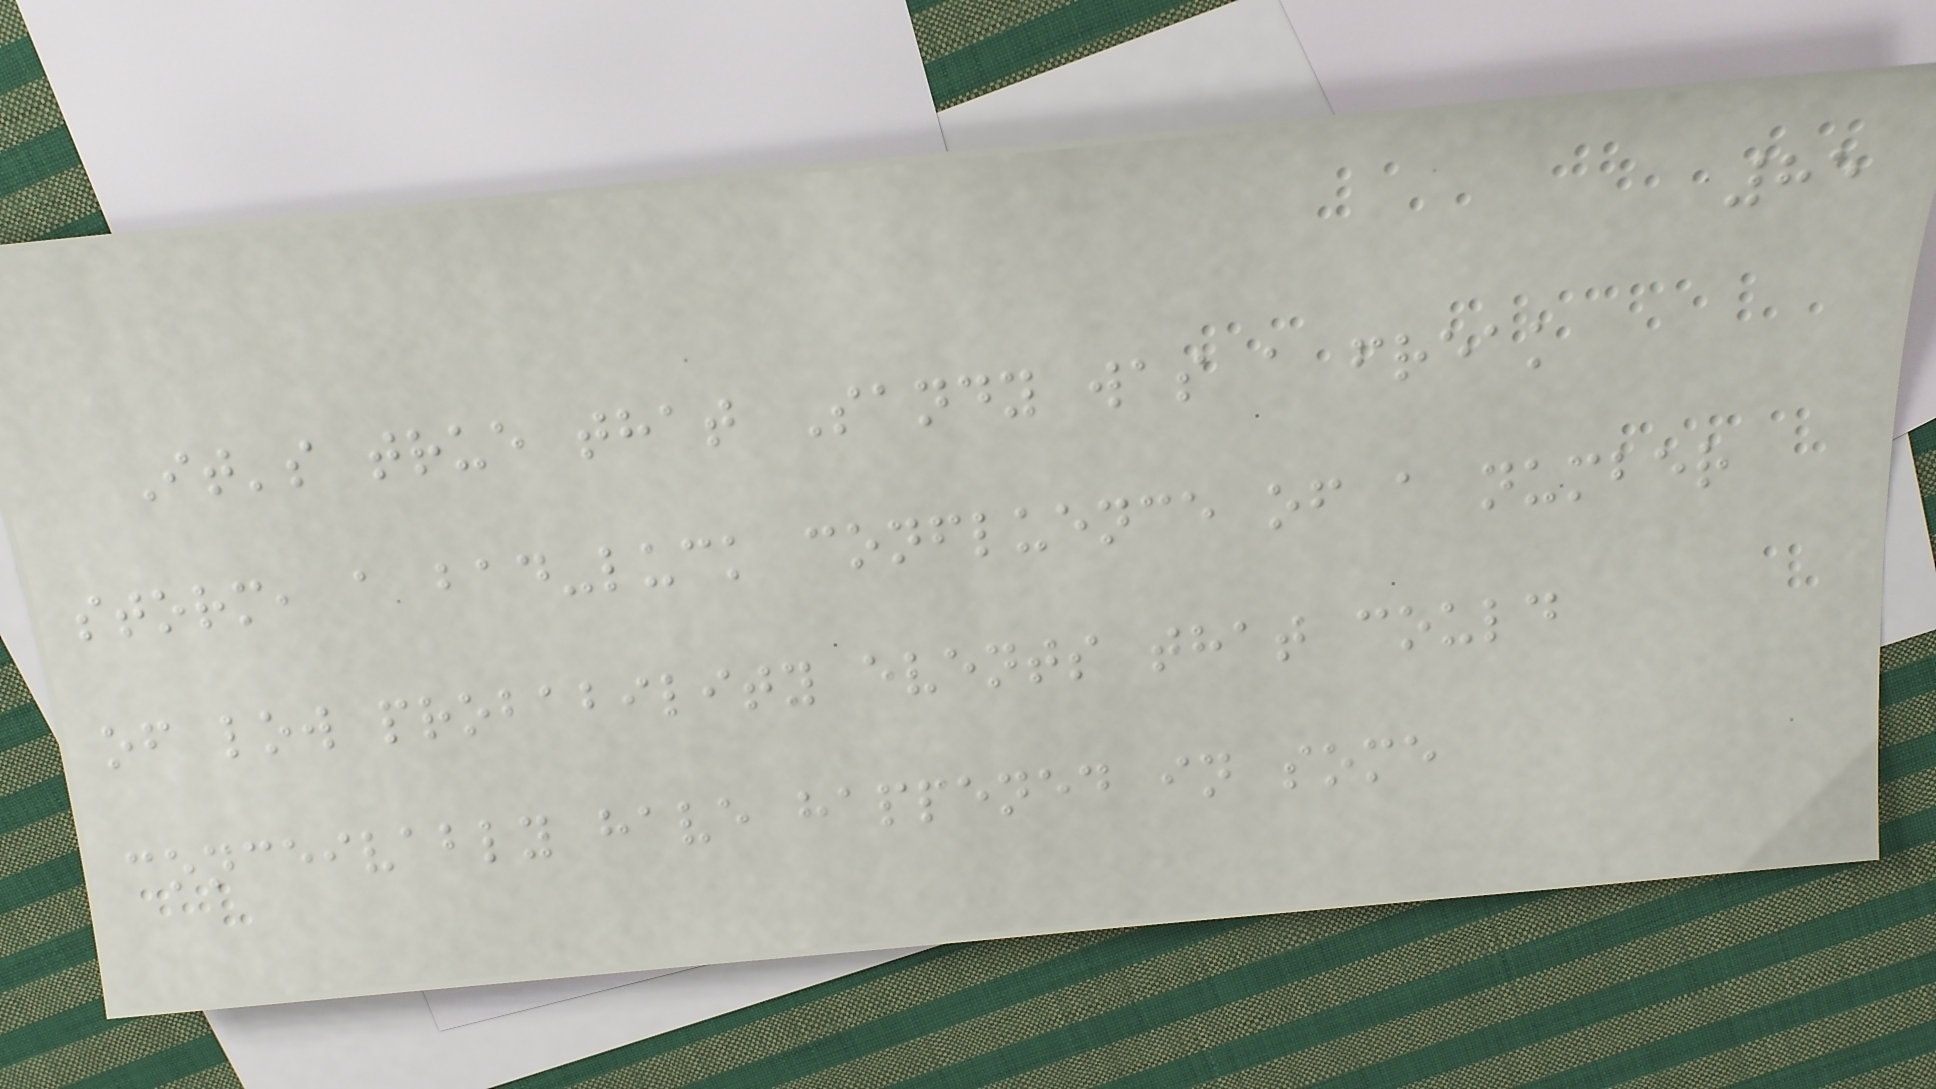85
It's true that Sandy was a freak
storm, a bad-luck confluence of a number
of low probability events that could
conceivably have happened in some
